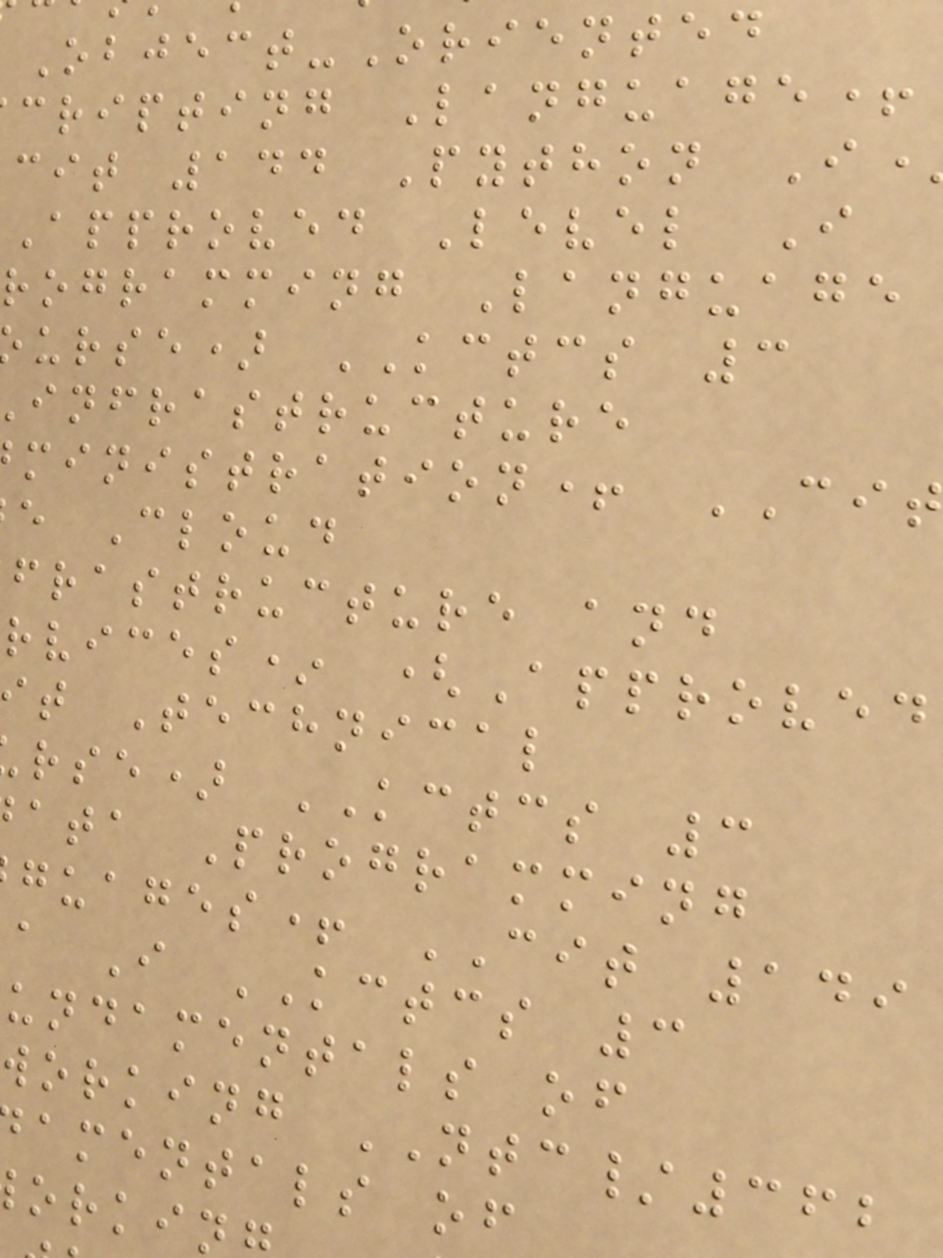Object-Oriented
cripting Language+
cit 144 Python I
Approved Level I
rogramming Language
urse) KCTCS 3
infrastructure
ministration+ CIT
e Cloud
frastructure and
rvices* (Approved
t Technical
rse) KCTCS 3
ata Programming
guages+ CIT 149
a I KCTCS 3
undamentals of
working NTC/362
amentals of
